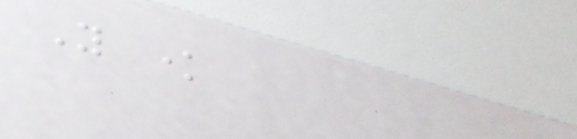You know
